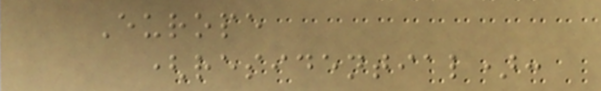Europe
(residential):
